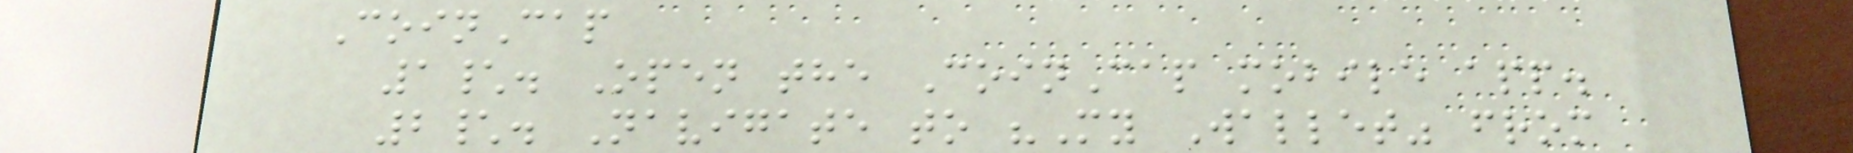CoinCap
1\. Open the CoinCap mobile app.
2\. Navigate to "My Wallet" from
